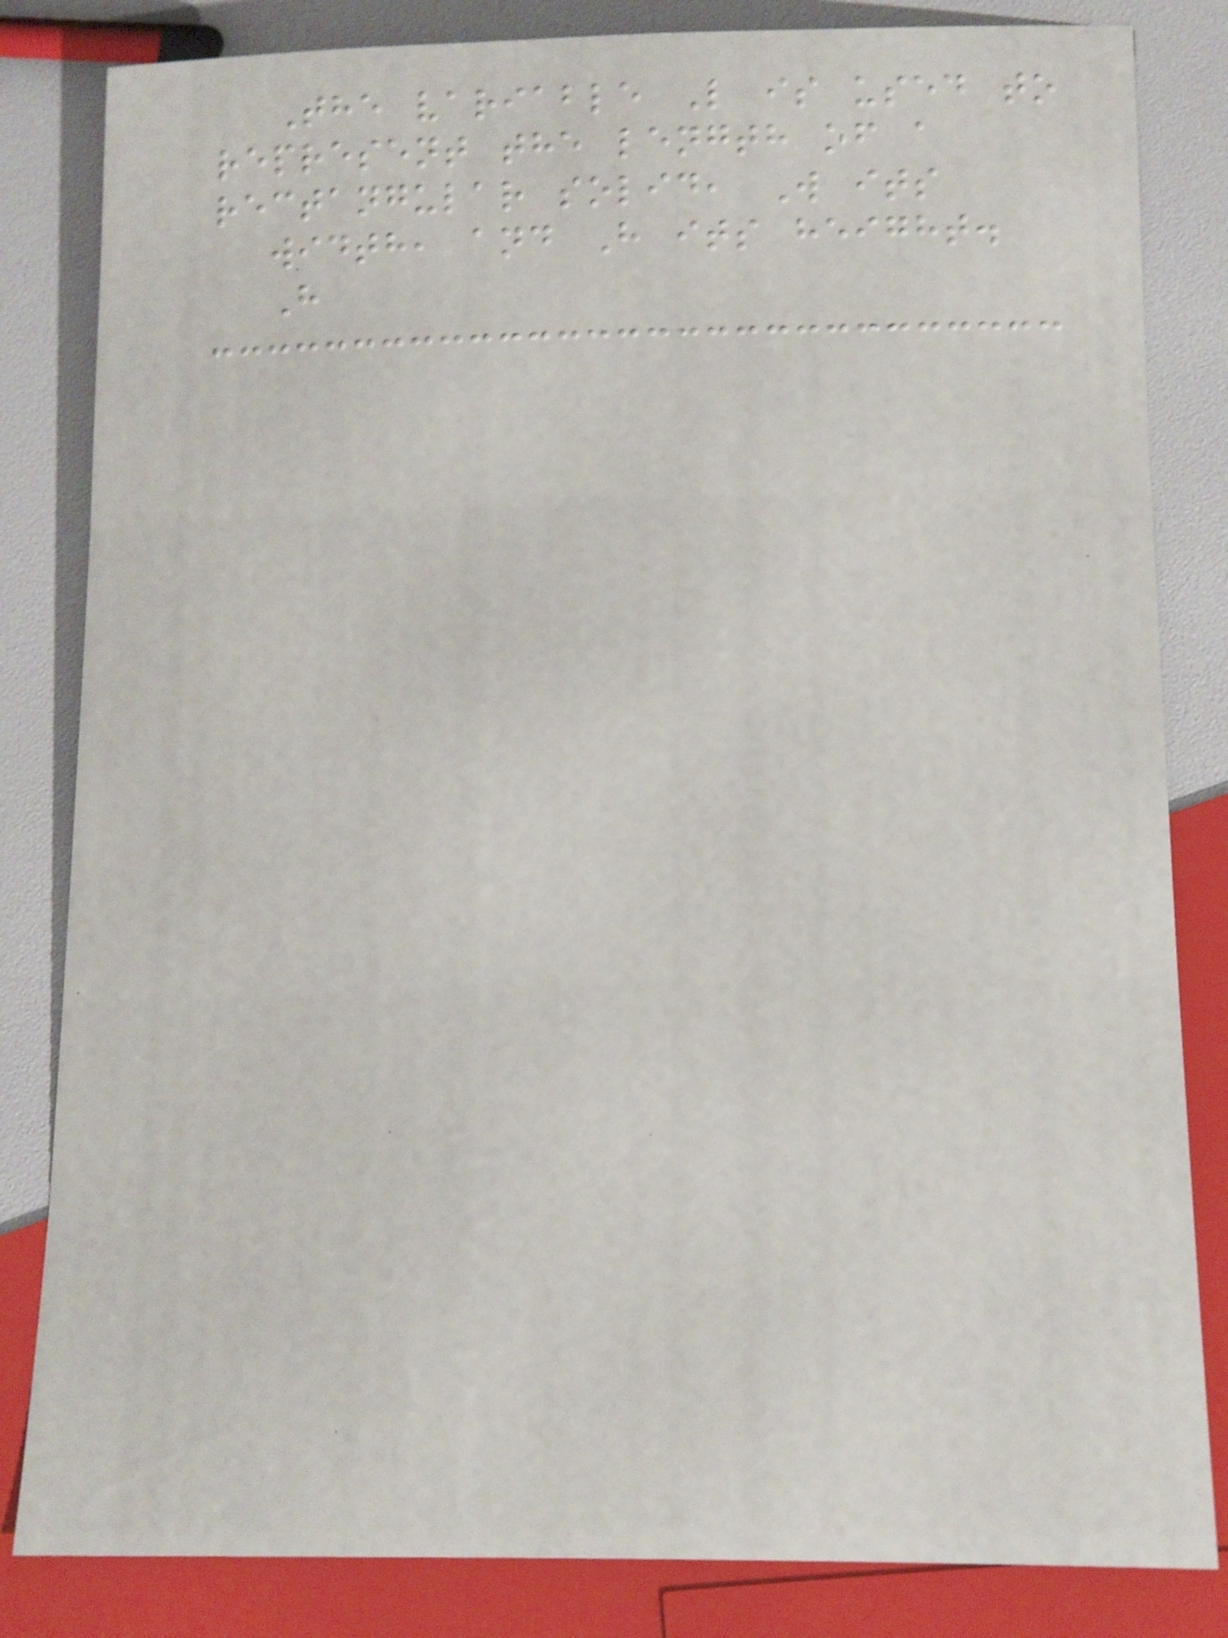The variable L is used to
represent the length of a
rectangular solid, W its
width, and H its height.
H
